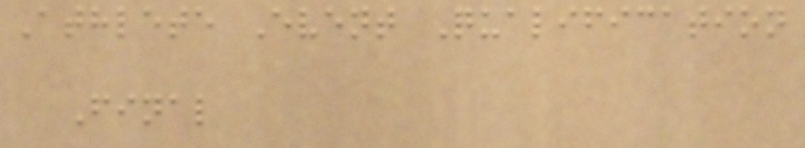Athlete Event Qualification
Final
